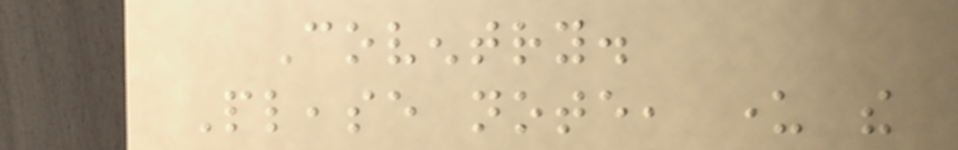Coventry.
Please note, under the
